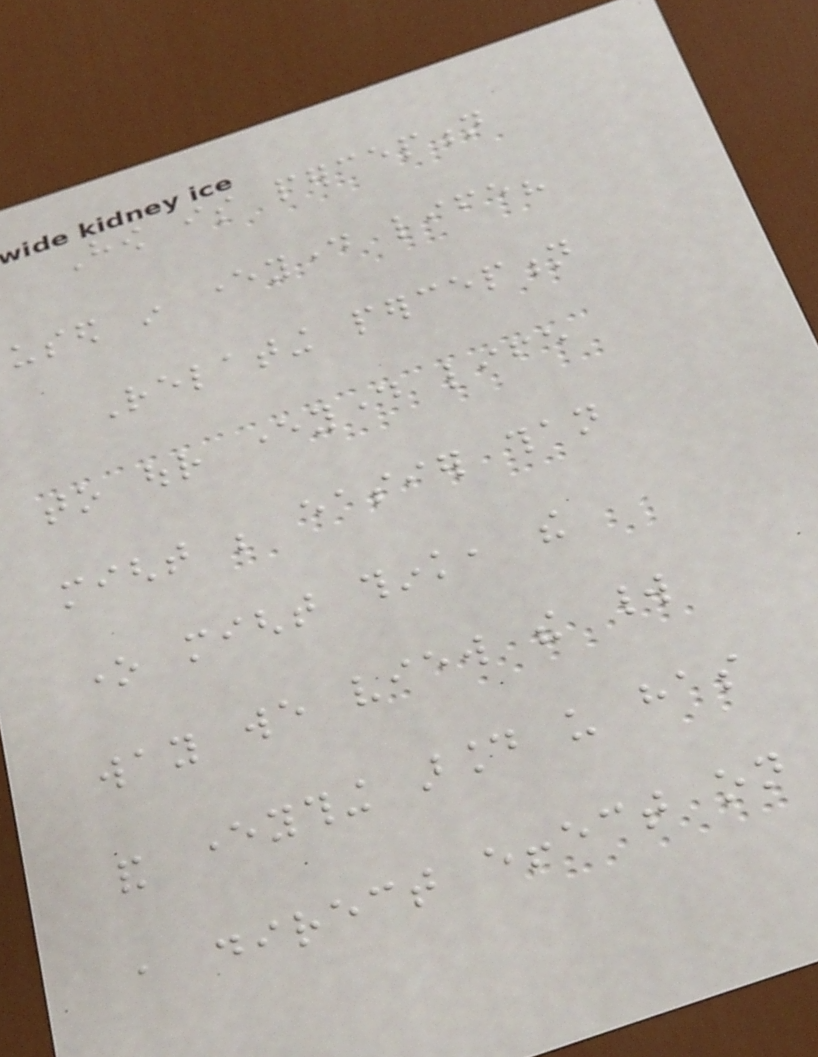How is perception
used in everyday life?
Relating perception
to our everyday life
might be easier than
one might think, the
way we view the world
and everything around us has
a direct effect on
